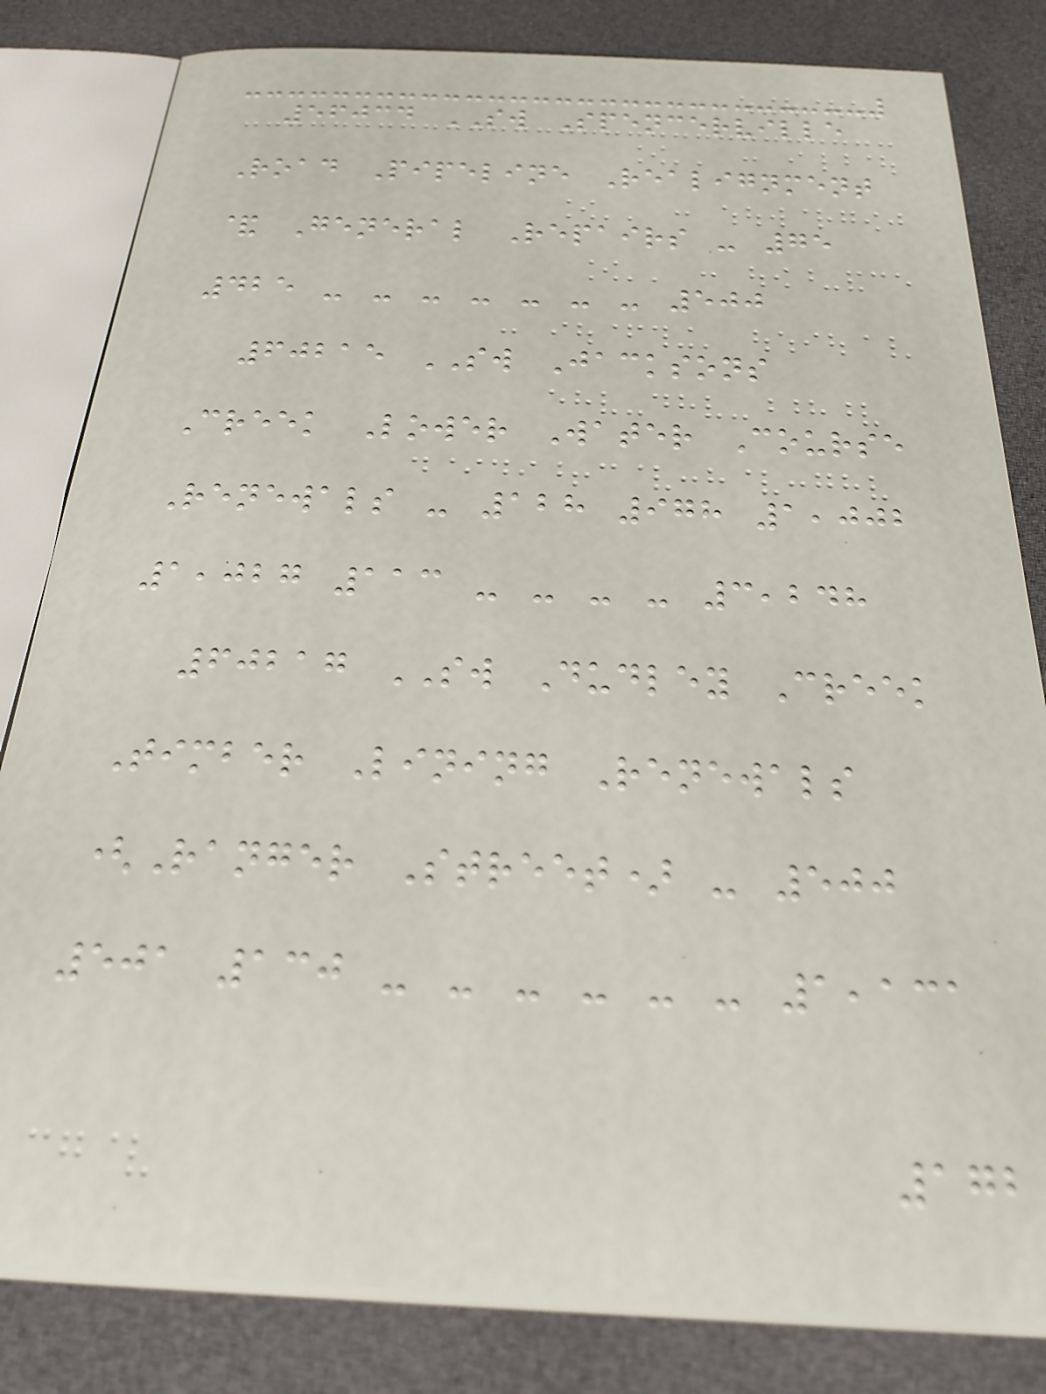56034 SW Spencerville
Road Pipeline Realignment
& General Repairs - 75
425 - - - - - - - 500
60215 SW Jacksons
Creek Lower Water Course
Renewals - 128 978 1,002
1,027 113 - - - - 3,248
60217 SW Dudley Creek
Timber Lining Renewals
(Ranger Street) - 500
501 130 - - - - - - 1,131
172
